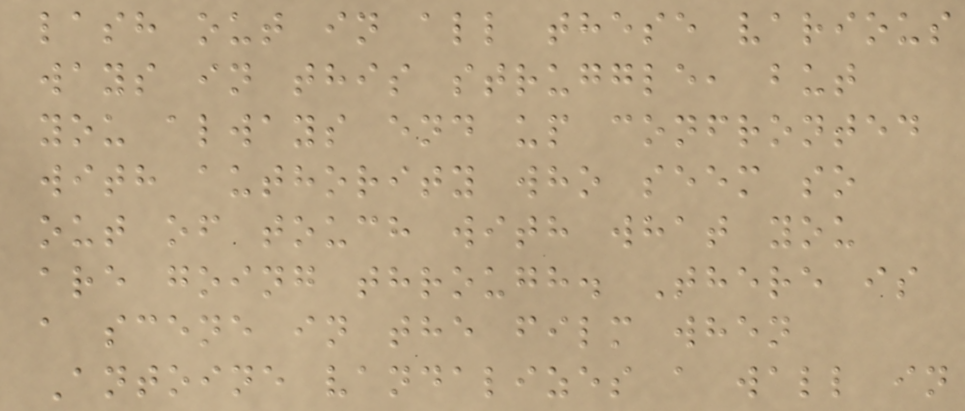lash out in all these various
ways in this struggle, but
you always end up confronted
with authority who seem so
out of touch with what you
are going through. There is
a scene in the film when
Antoine vandalizes a wall in
